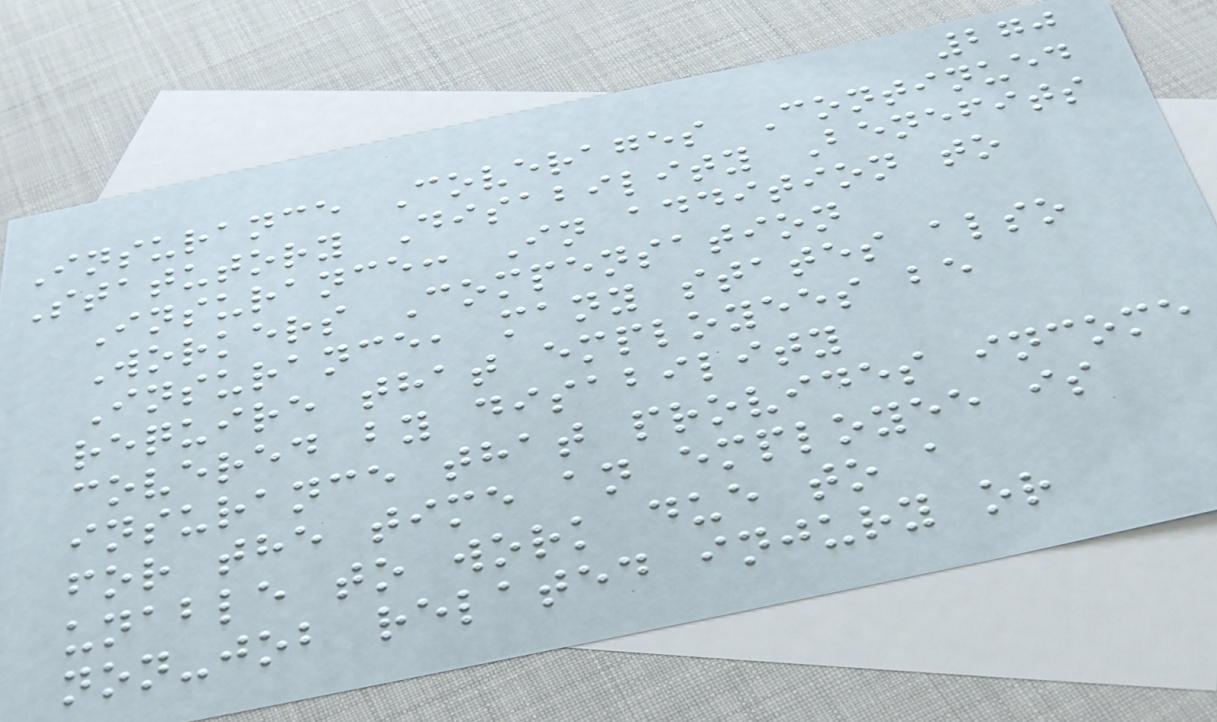270
Insurance Coverages Continued
Statutory Disability Benefits
Insurance: In addition to
Workers Compensation
Insurance, many states also
require that employees be
covered by disability
insurance that provides income
for the time an employee is
unable to work due to a
non-job related injury or
